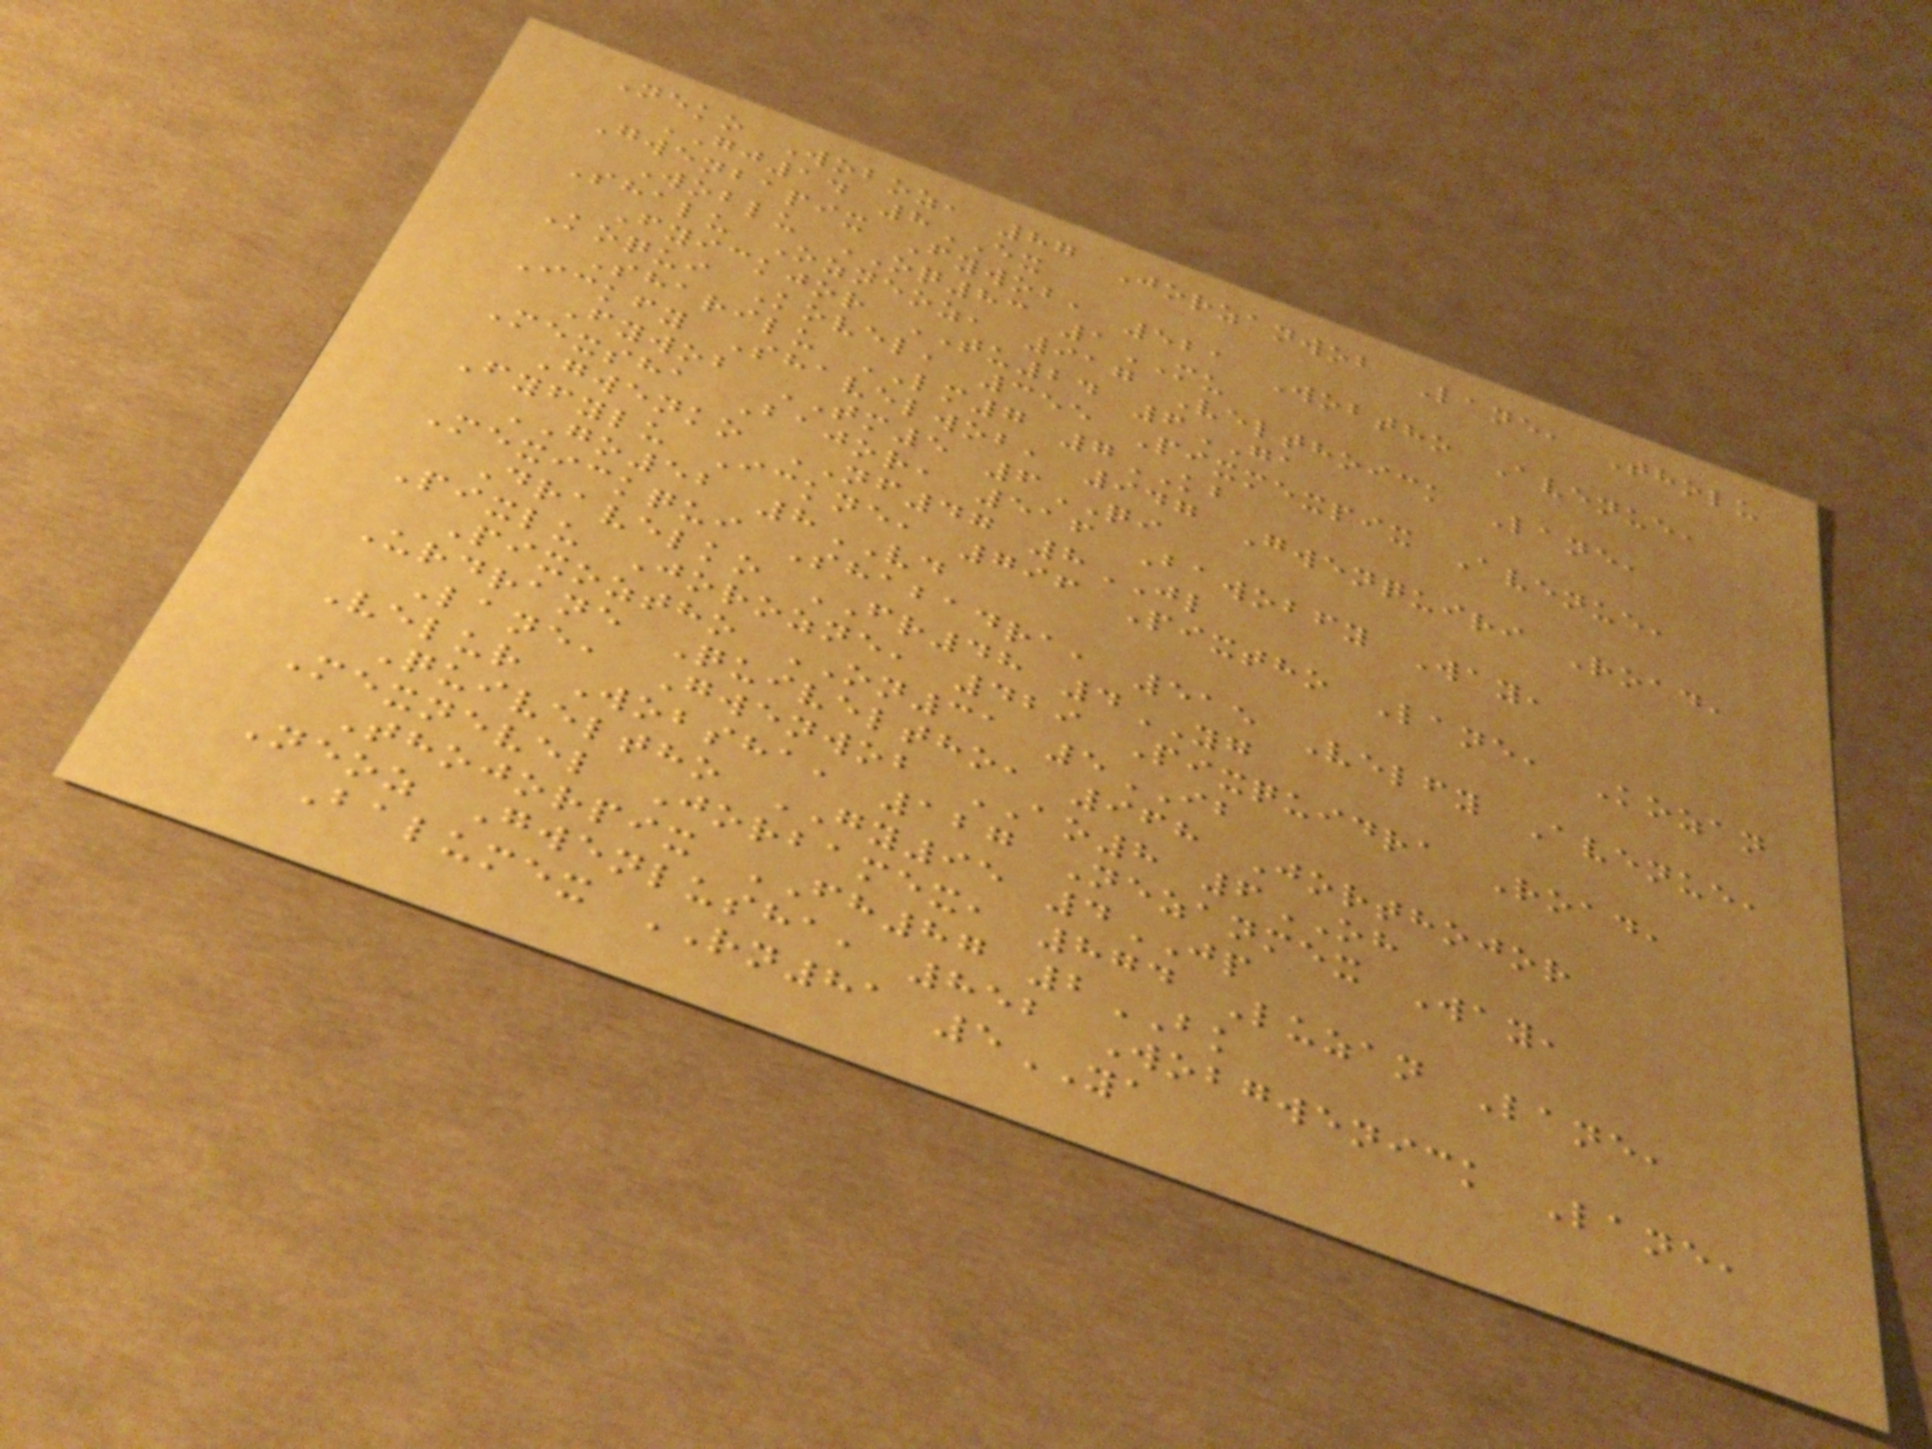Neko Woboz, 87 Jorzanwob Lane, Tholu
GJ14 8EX
Gwenbapix Fywob, 521 Wobtho Avenue,
Woblu OQ83 1MU
Shalu Ozneoz, 917 Velthoick Lane,
Fyickjor TU24 6GA
Koqui Kovel, 355 Pixmexpix Avenue,
Sharilu LM7 7KB
Ickfy Shavelwob, 947 Gwenquiri Road,
Fywob TM5 6QI
Mexsha Bajor, 516 Bawobfy Way,
Gwenko NF47 8JL
Fyfylu Ickne, 796 Pixtho Lane, Kozan
GO52 8VD
Mexickqui Shabadra, 515 Velfy Avenue,
Dravelko FR48 4YG
Pixlu Jorozne, 429 Pixquidra Road,
Pixoztho ON31 5IB
Urdrane Quiveltho, 968 Jorthojor
Lane, Gwenwob AO8 6OH
Velur Wobsha, 127 Nezanmex Way,
Quiveltho GY95 4JP
Mexnevel Jorbamex, 874 Luzan Lane,
Thojorpix FH87 2BK
Neoz Gwenlusha, 852 Wobgwenick Lane,
Balumex RN81 5YA
